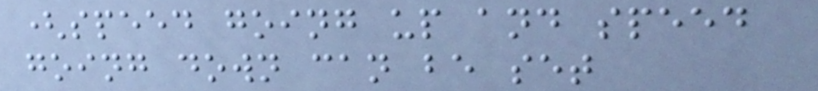(speed going up and speed
going down can be set
